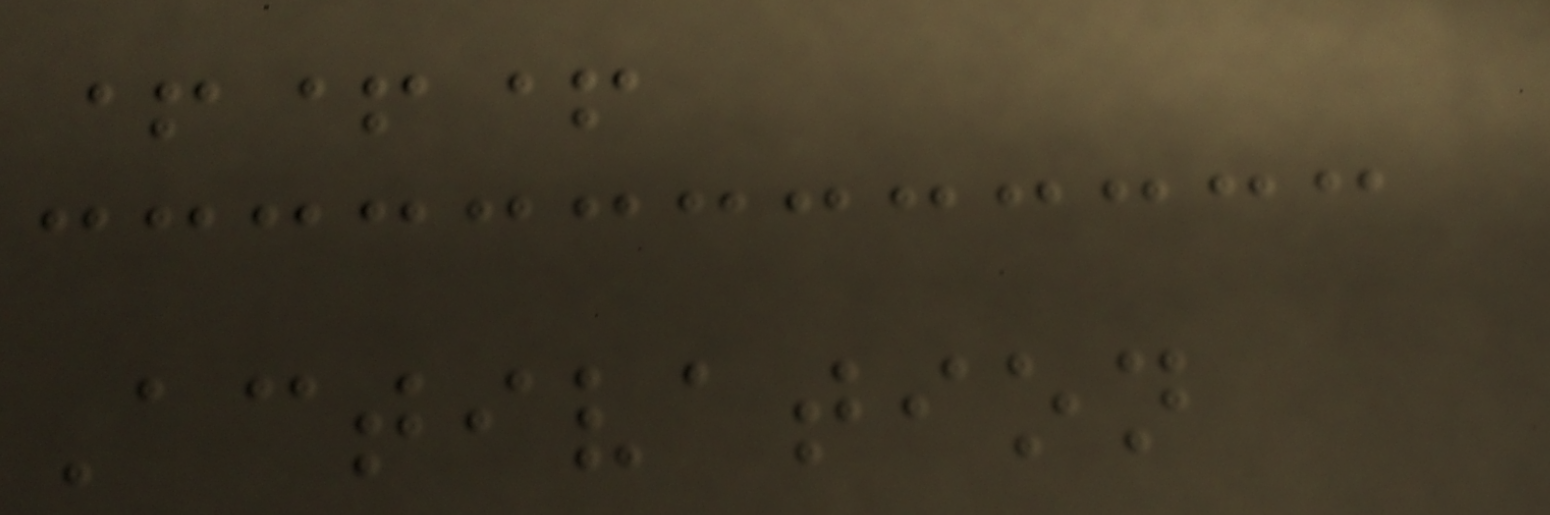+++
Activation
